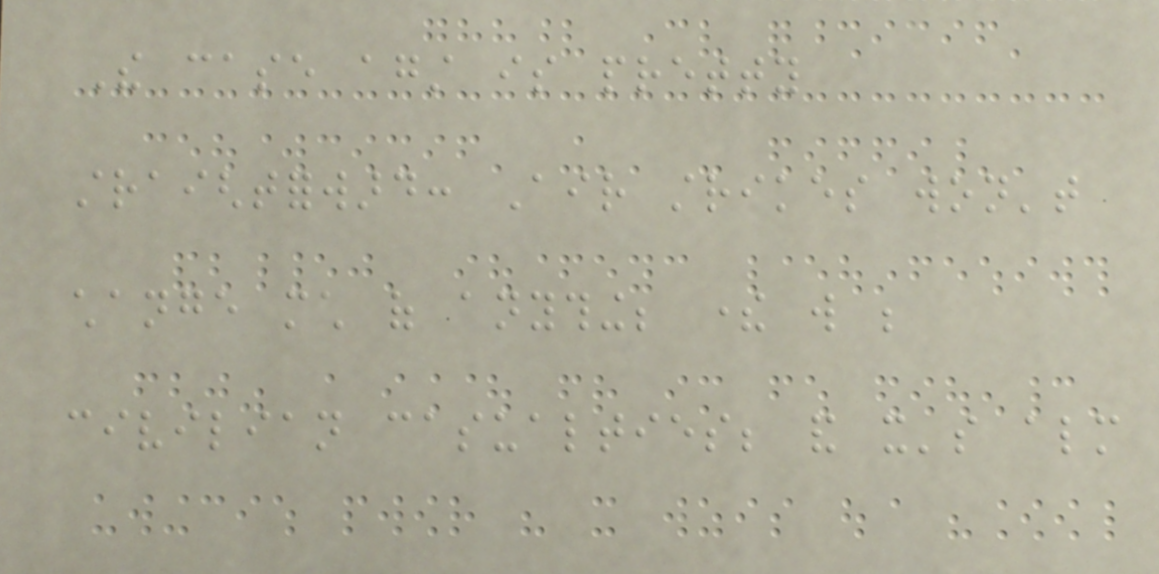The case against is pretty
straightforward: Air strikes won't
change much of anything; there will be
civilian casualties; and it's almost
